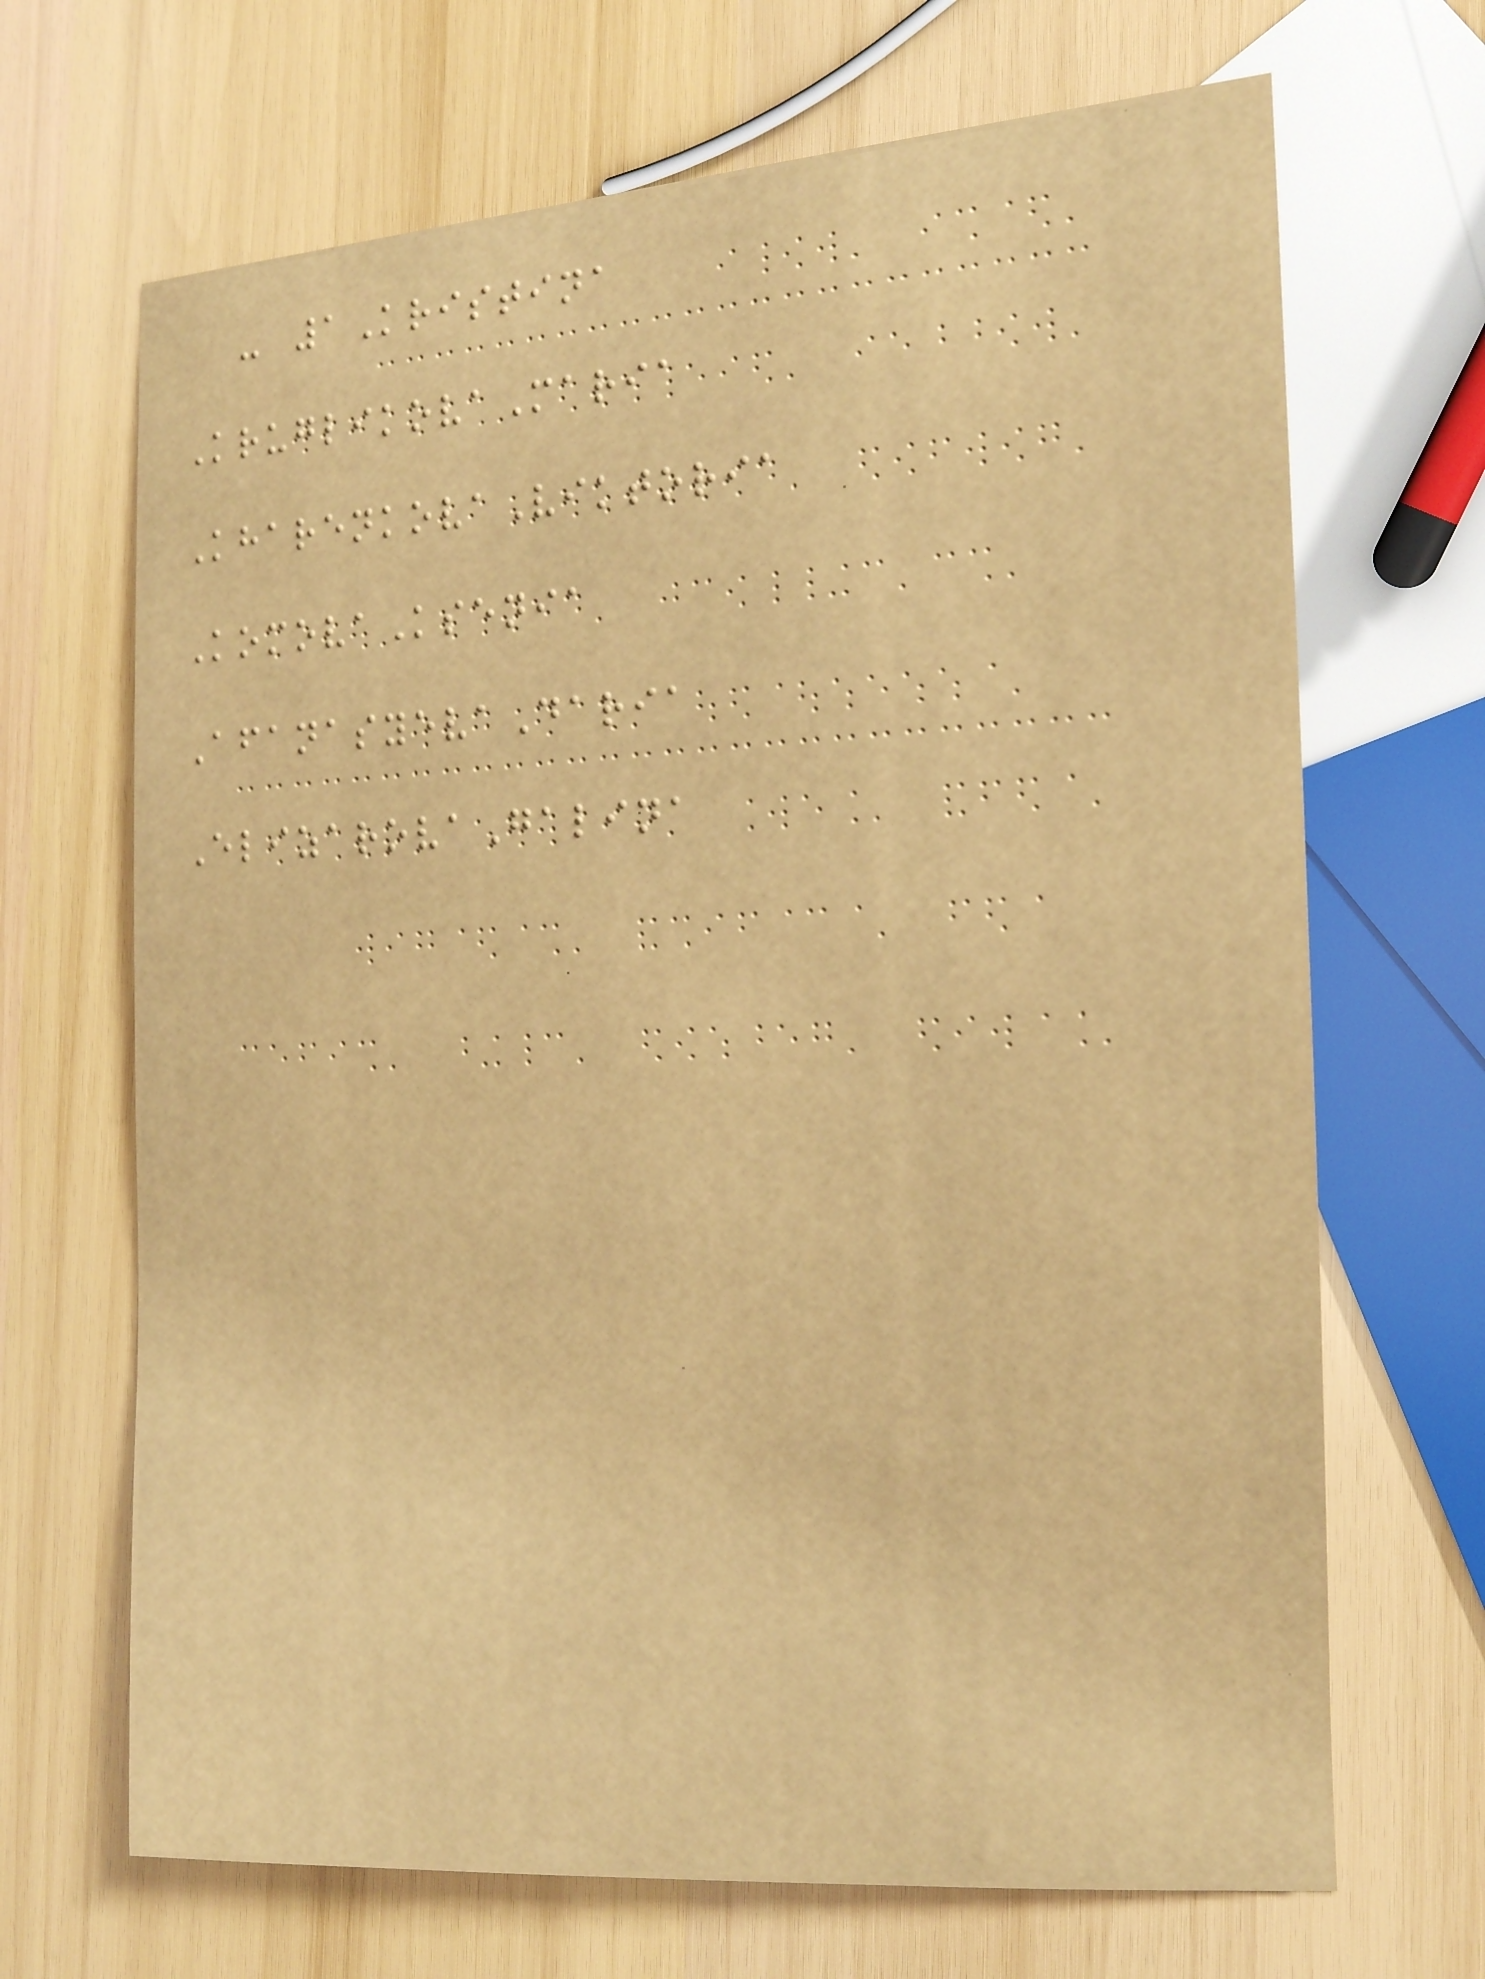- 1Kristina
KruglikovaMaria
KharenkovaViktoria
KomovaKsenia
AfanasyevaDaria
ElizarovaGalina
